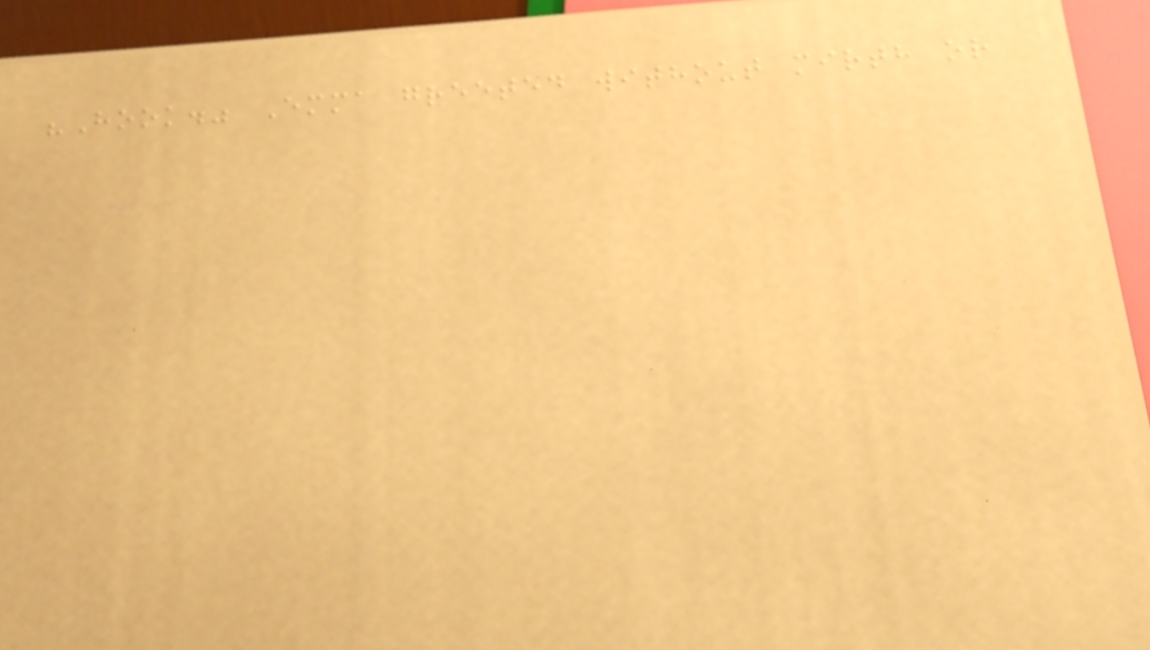"Hook." Emma greeted without mirth or
